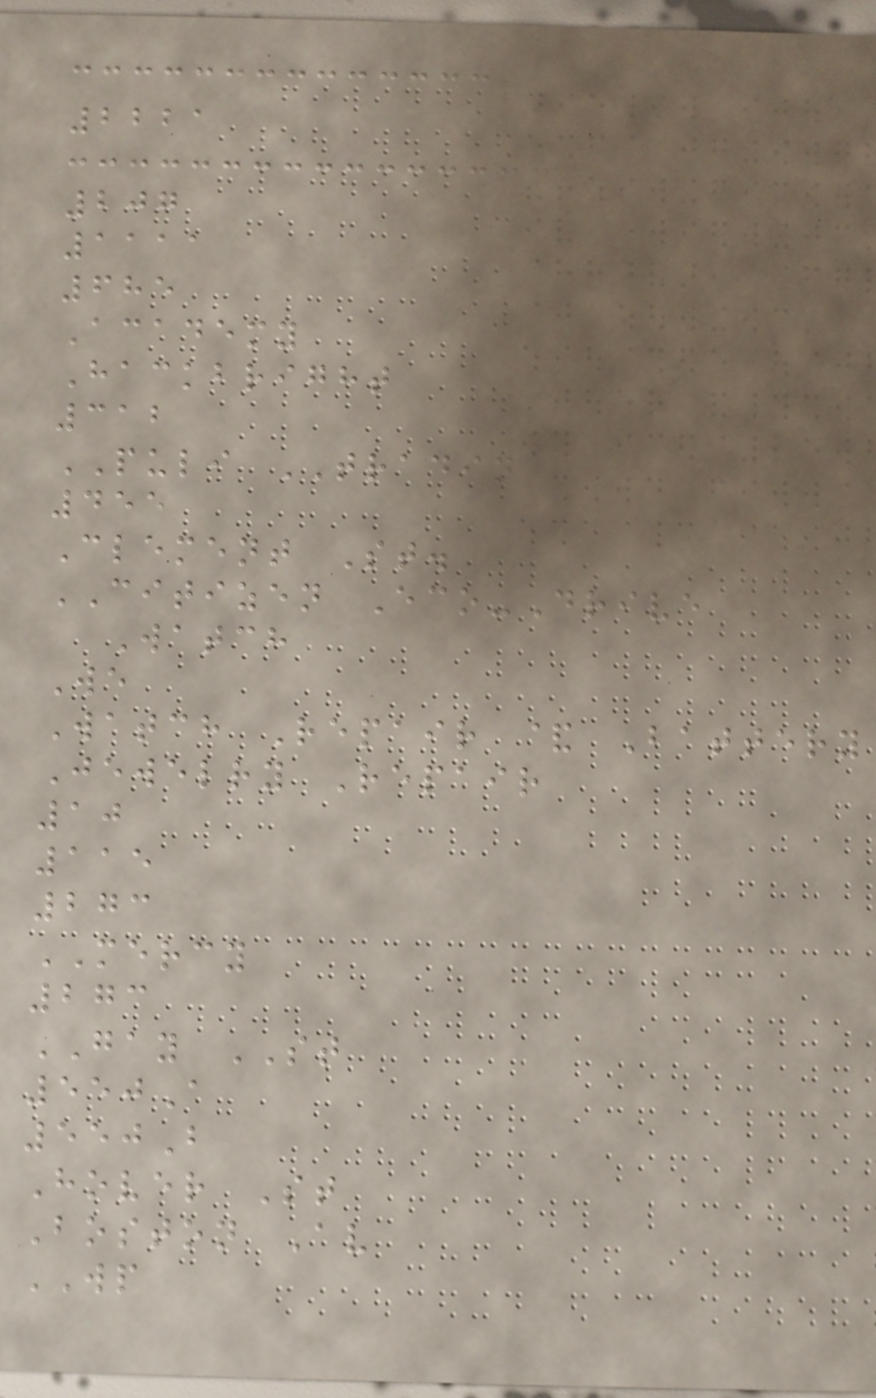2221
207
1111
685
Academy
Hackbright
312
PULI TRADIN
455
Clement St.
CITIZEN Eco-Drive
Watch
We
Watch Repair & Battery
Jewelry Repair
10
115
273
MERCY
273
GAY ST
550A
550B
Hover St
Boston Av
WP
